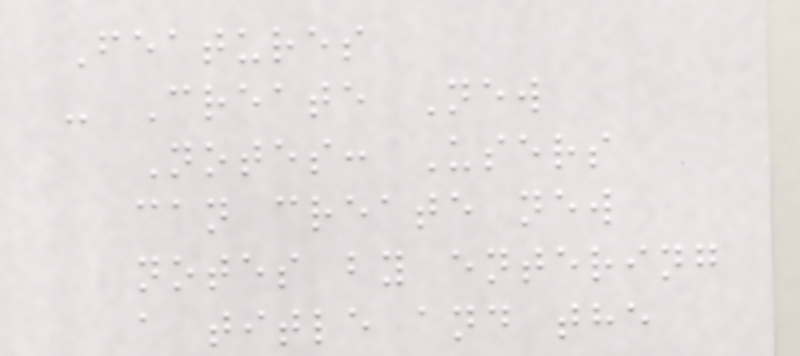Features
- Create New
Notes: Users
can create new
notes by entering
a title and the
